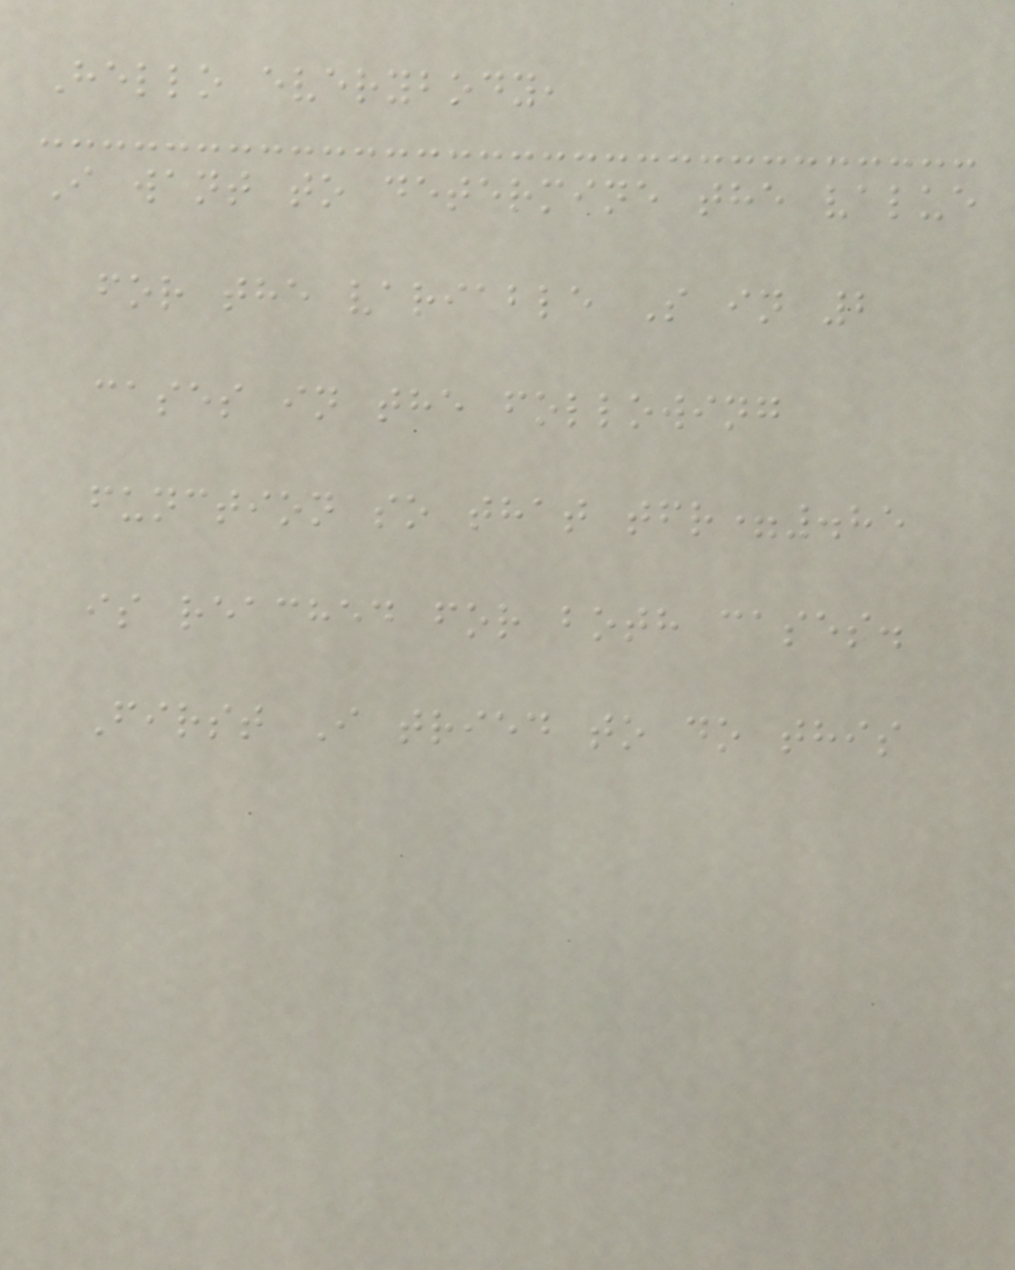Hello everybody,
I want to determine the value
for the variable S in 2
cases in the following
function so that tfr=.85
is reached for both cases.
First I tried to do this
